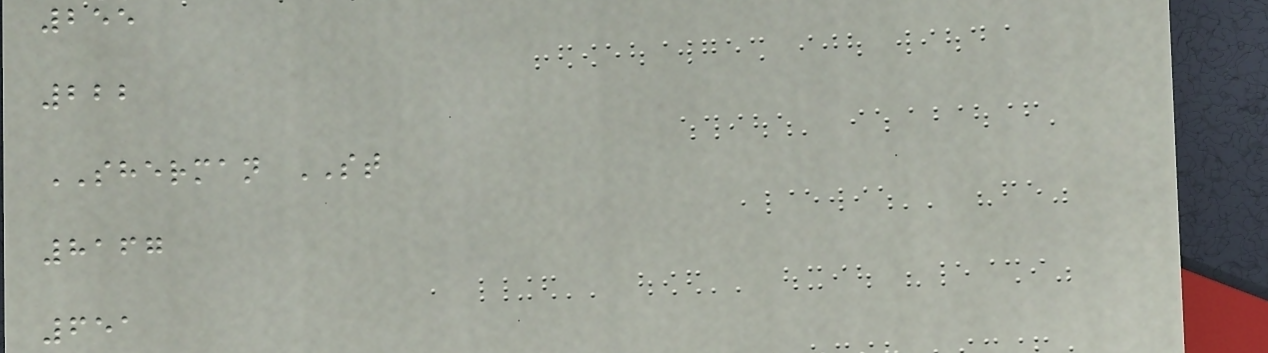255
222
SHERMAN ST
8167
651
